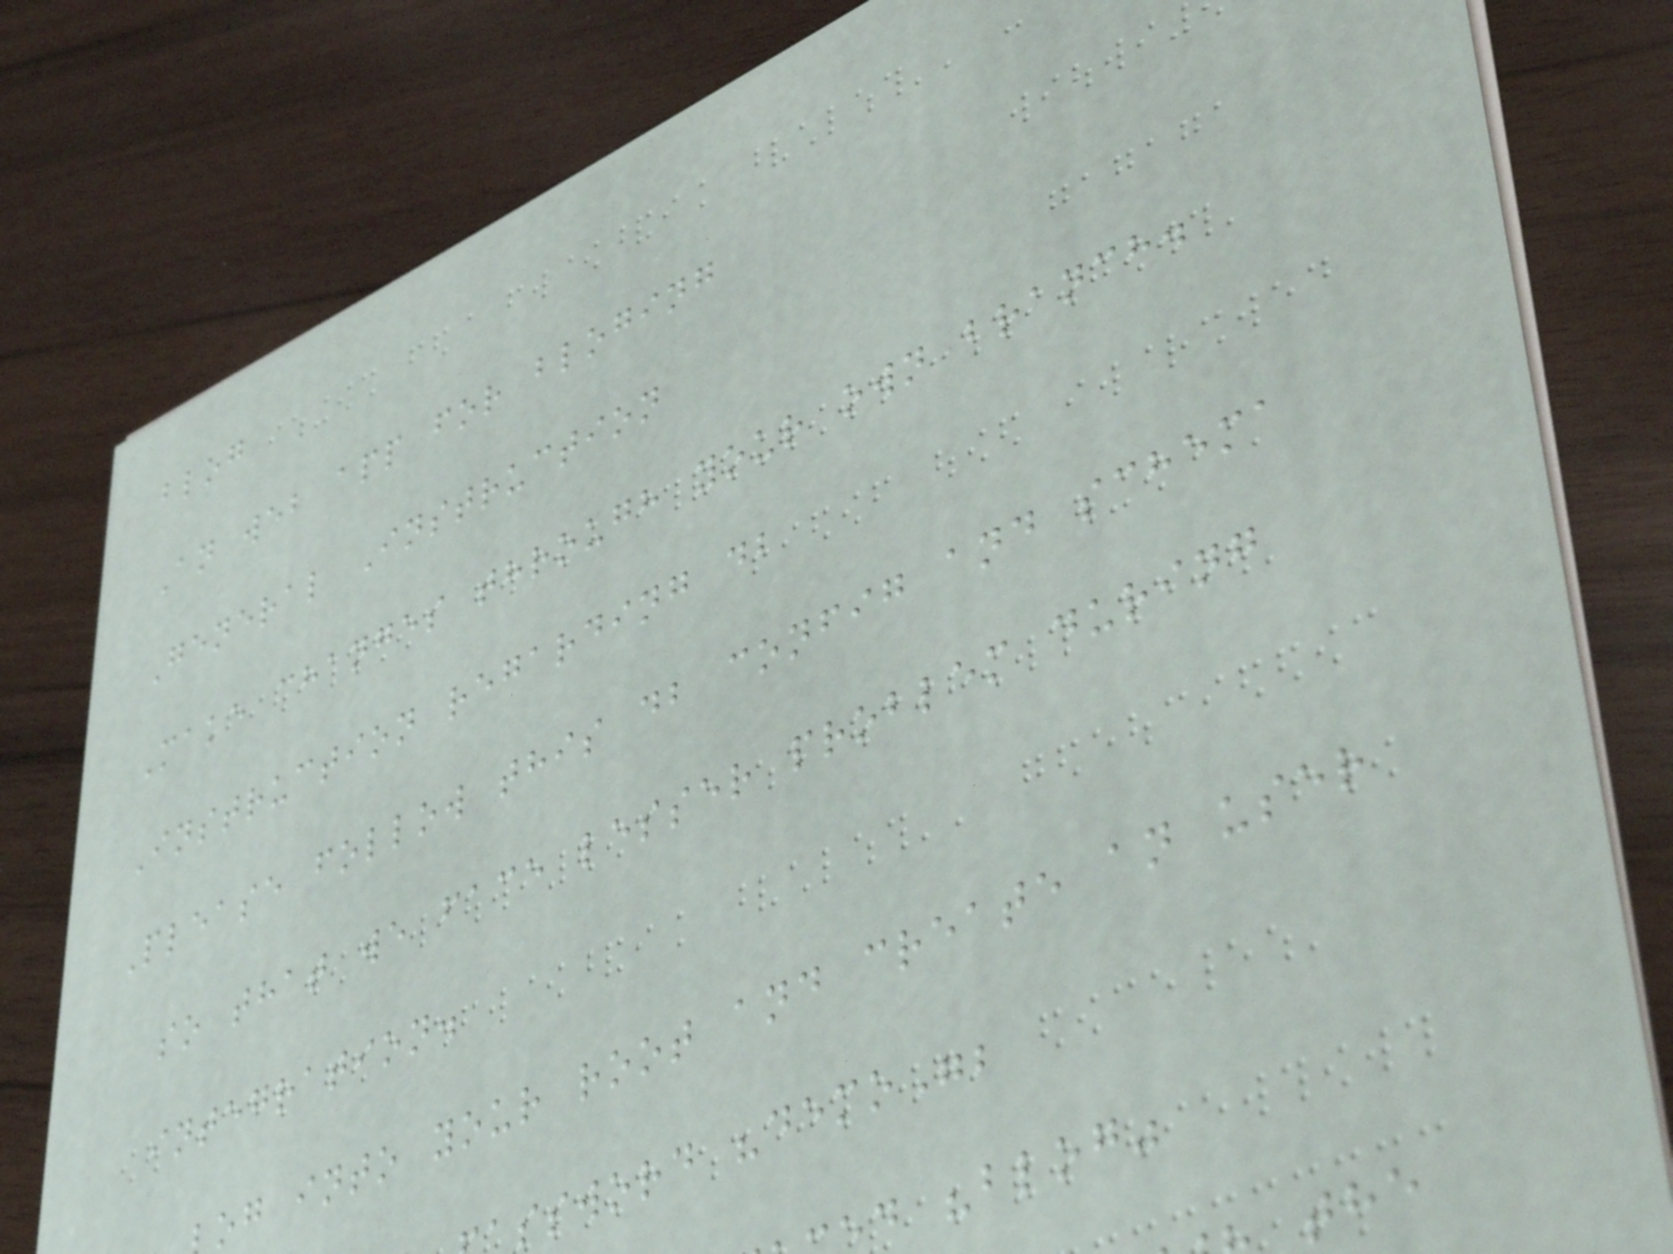blog
An web app for bloging
General Instruction
Make changes through your own branch.
Instruction regarding db
Please follow this db config and schema
so that we face lesser problem during
integration.
og into your root and create an user
ssword "demo";
